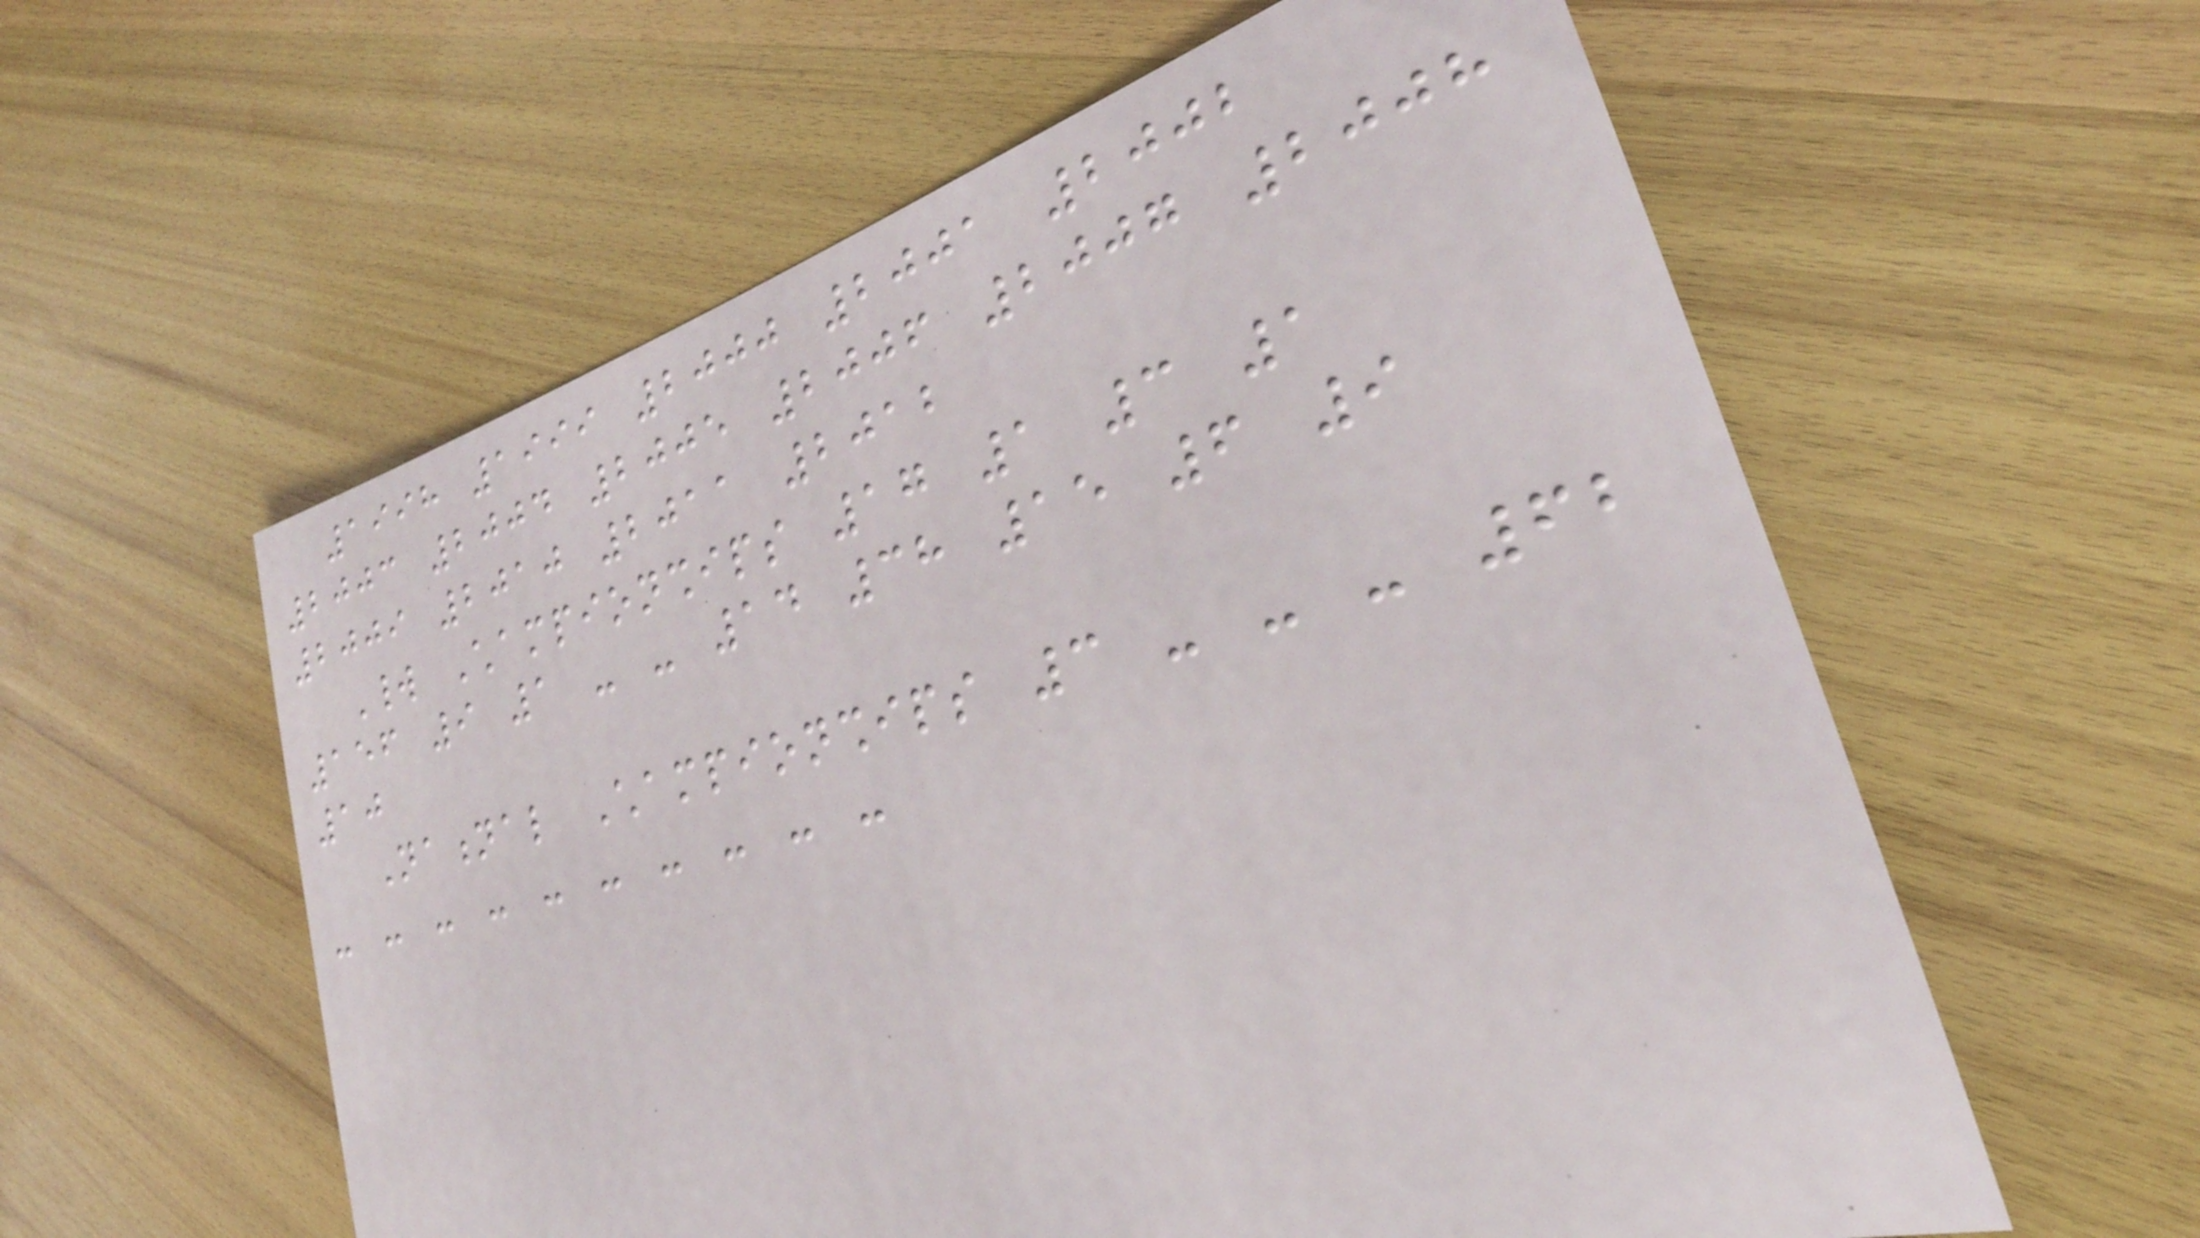1998 1999 2000 2001 2002
2003 2004 2005 2006 2007 2008
2009 2010 2011 2012
World Championships 17 1 3 1
156 9 1 - - 14 38 15 6 9
10
National Championships 3 - - - 62
- - - - - - - - - -
